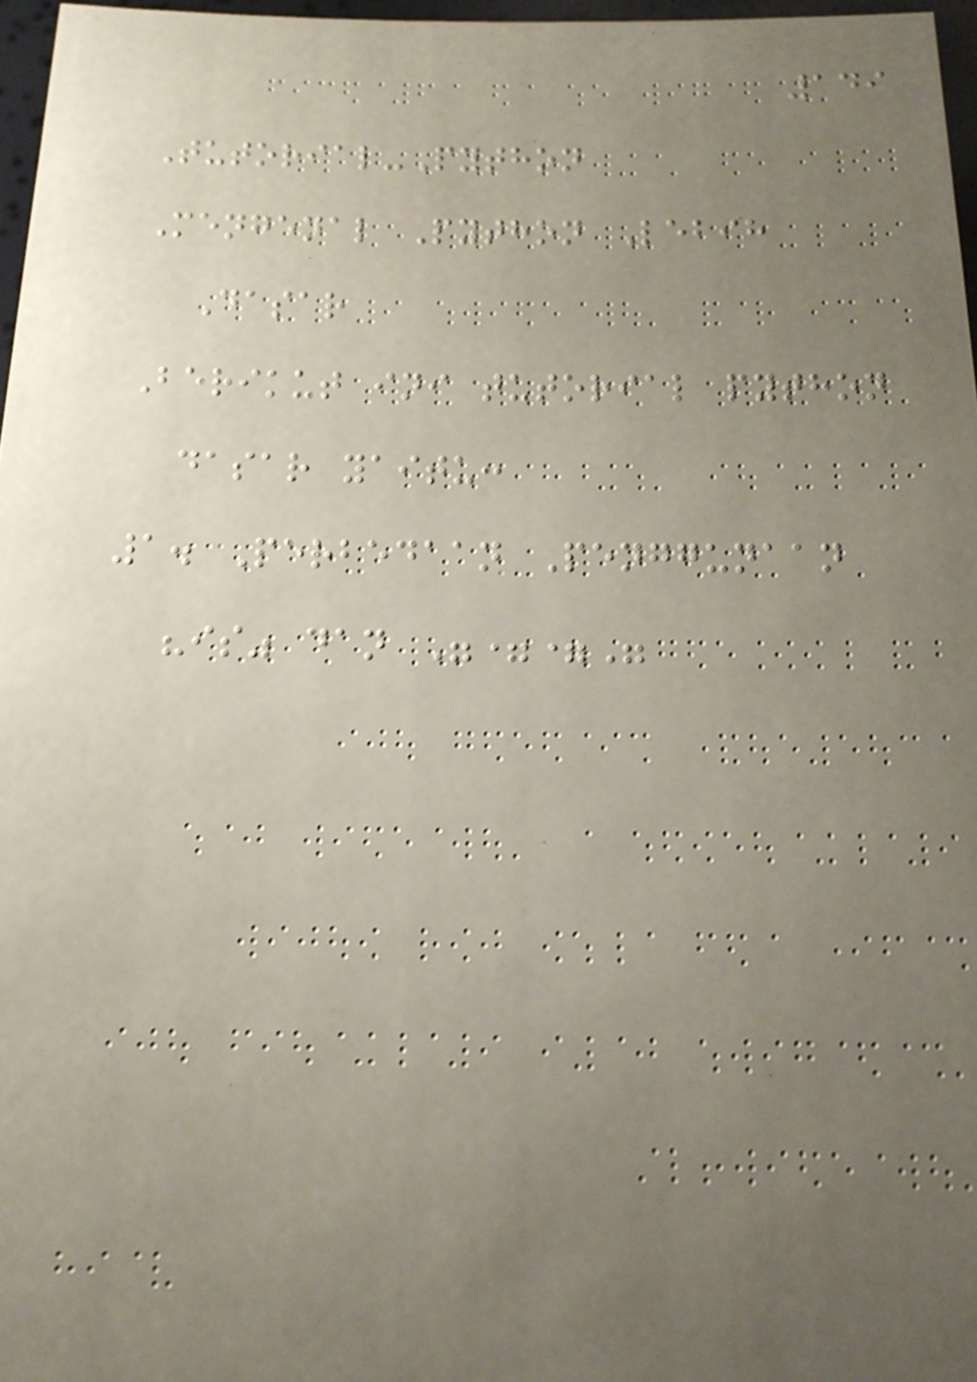149
Tutorial-Python
Mengenal Python Lebih
Dasar
Berikut ini tutorial python
dasar yaitu:
1. Perbedaan Penggunaan
"is" dan "=="
